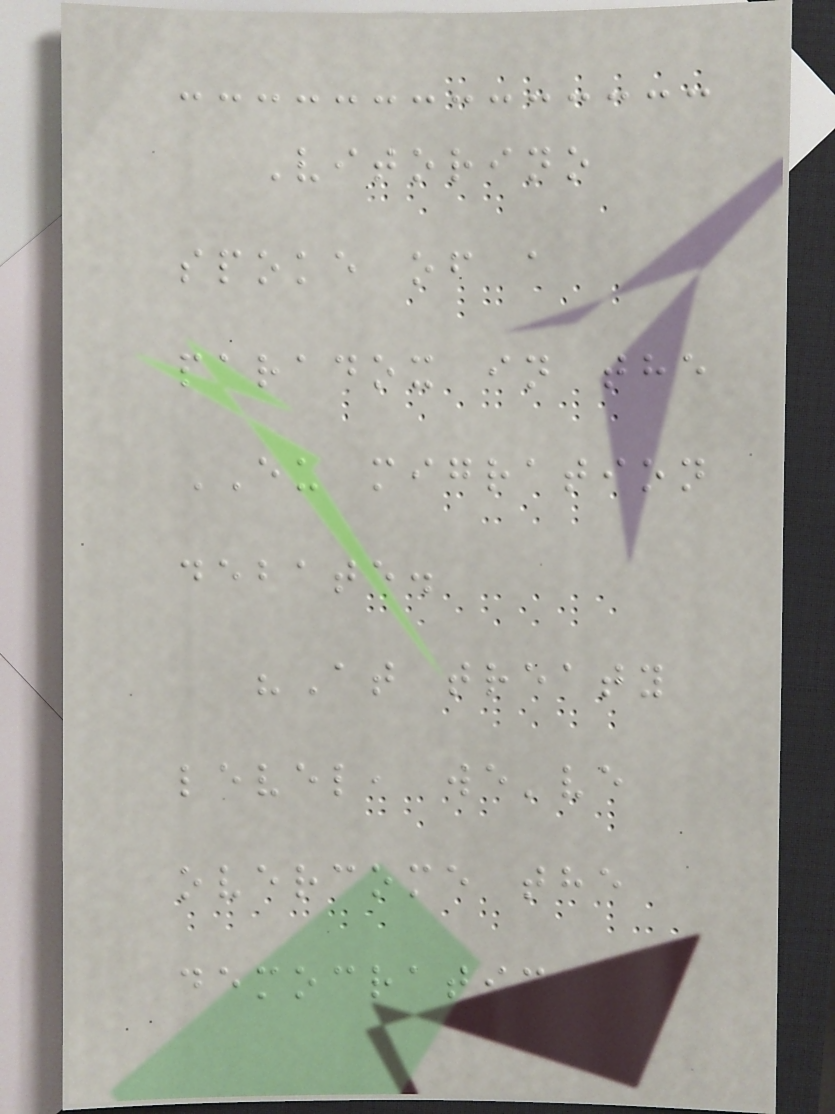Vitorino
spoke of a
paradox in the
EU migration
debate.
"At treaty
level, we've
overcome the
democratic
